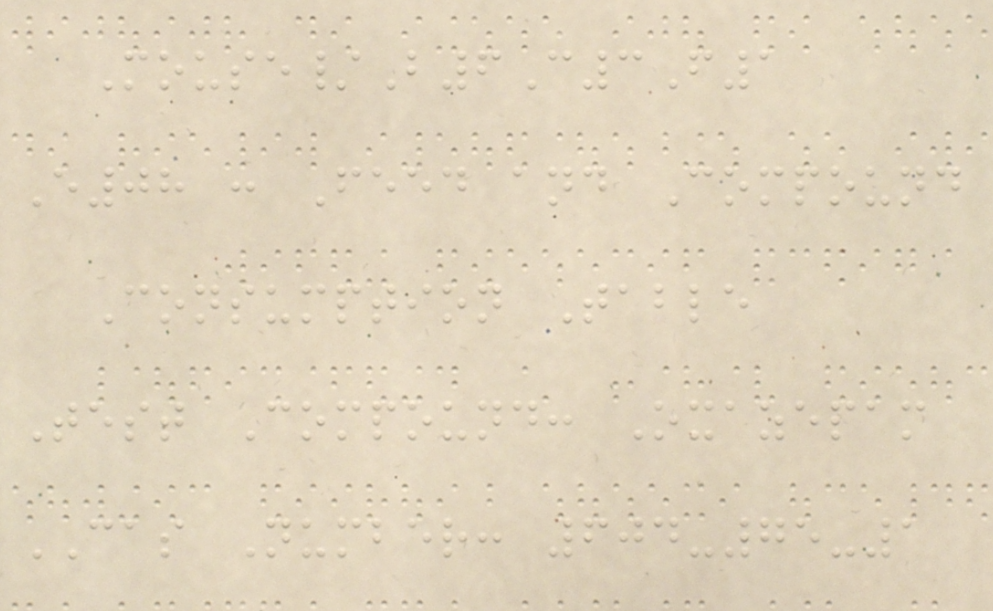Mouse/B6C3F1
E08 : Feed and Compound
Consumption Table
Test Compound: Oxazepam
CAS Number: 604-75-1
